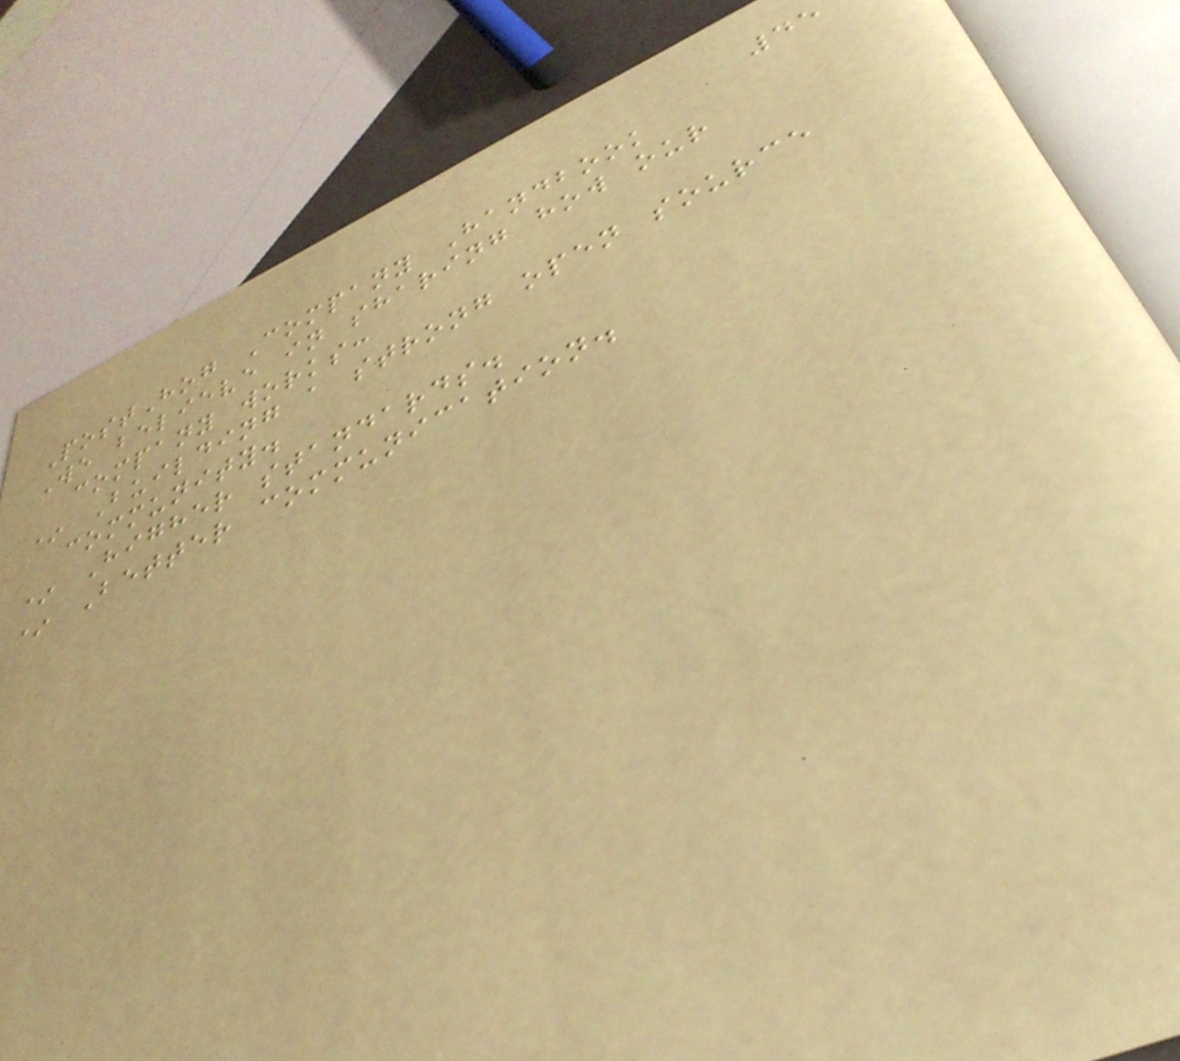45
PostHog Company Handbook
We believe in sharing how our
company works:
* Building a strong open source
community.
* Higher standards.
* Better communication.
